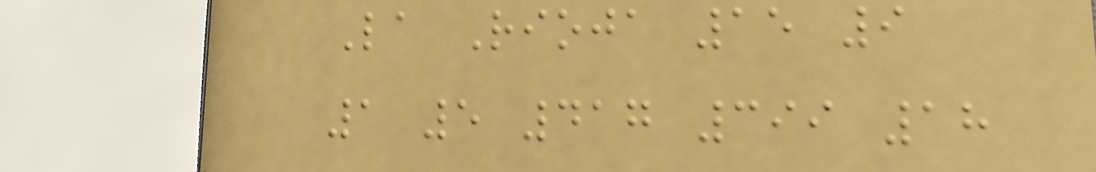La Rioja 15 9
1 5 417 399 18
